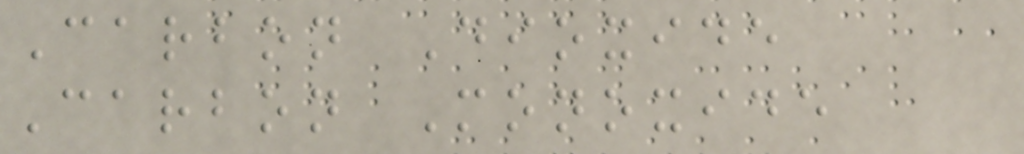Carbon Dioxide
Carbon Monoxide
